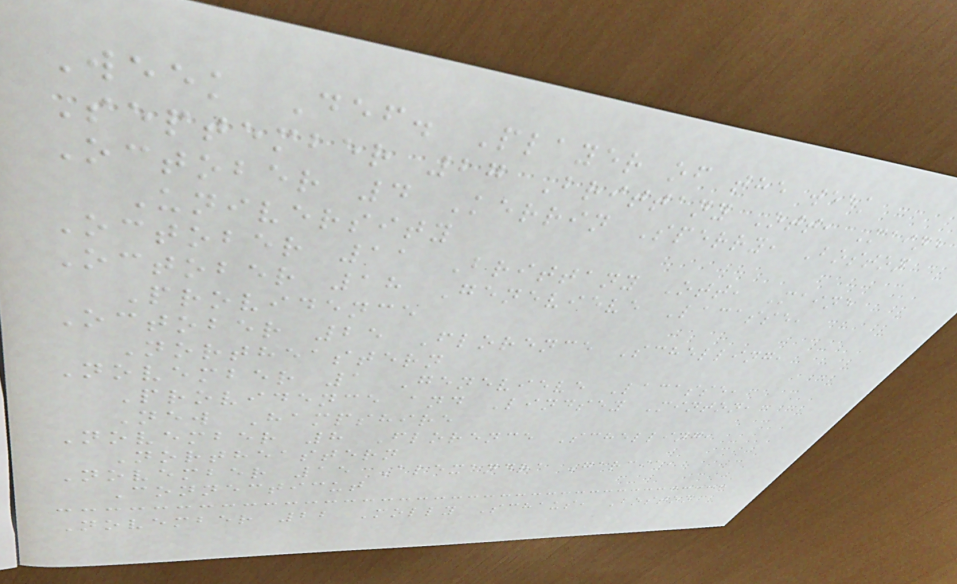Week Def. Player of the week
September 27 Brittany Ott, Maine
October 4 Kerrin Sperry, Boston
University
October 11 Brittany Ott, Maine
October 18 Genevieve Lacasse,
Providence
October 25 Florence Schelling,
Northeastern
November 1 Genevieve Lacasse,
Providence and Lindsey Minton,
New Hampshire
November 8 Florence Schelling,
Northeastern
November 15 Alexandra Garcia,
Connecticut
November 22 Molly Schaus, Boston
